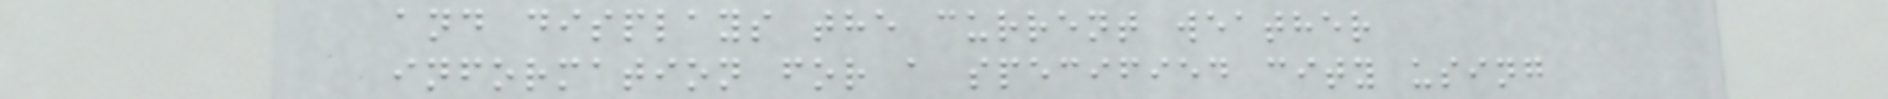and displays the current weather
information for a specified city using
